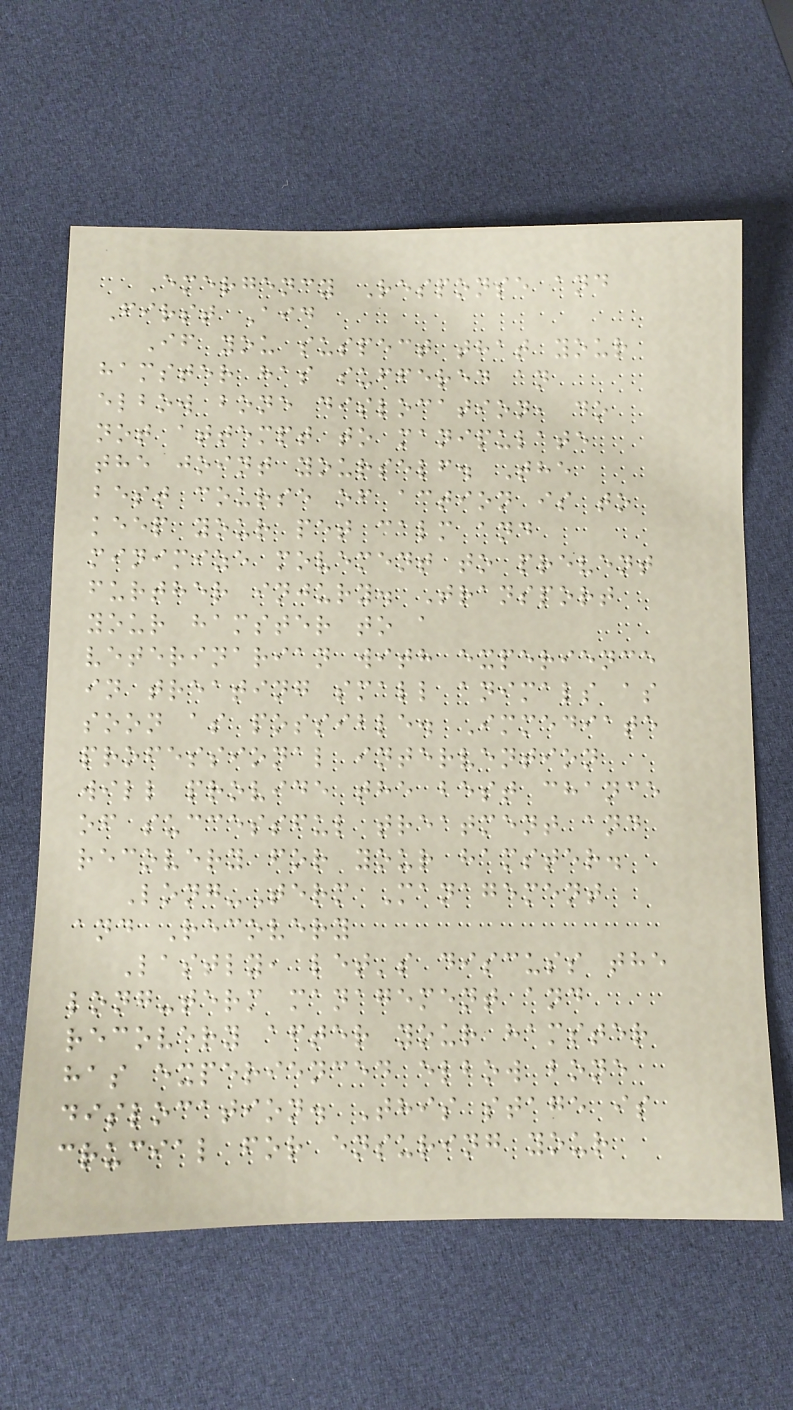Emergency Response and
First Aid
If you suspect that your
hamster has suffered an
elbow bone dislocation, do
not attempt to manipulate
the joint yourself. The
best course of action is to
keep your pet calm and
minimize movement to prevent
further injury. Transport
your hamster to a
veterinarian with experience
in treating small animals as
soon as possible. Immediate
professional intervention
will provide the best chance
of successful treatment and
recovery for your hamster.
Long-Term Management
and Recovery
Lastly, let's discuss the
long-term management and
recovery after your hamster
has experienced elbow bone
dislocation. This stage is
crucial for ensuring your
